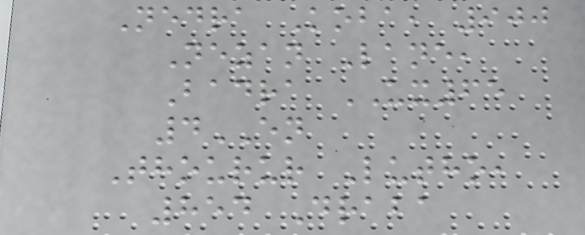Nedra Koba, 900
Nezan Lane,
Badra UX65
4EN
Thourur Lutho,
854 Draba
